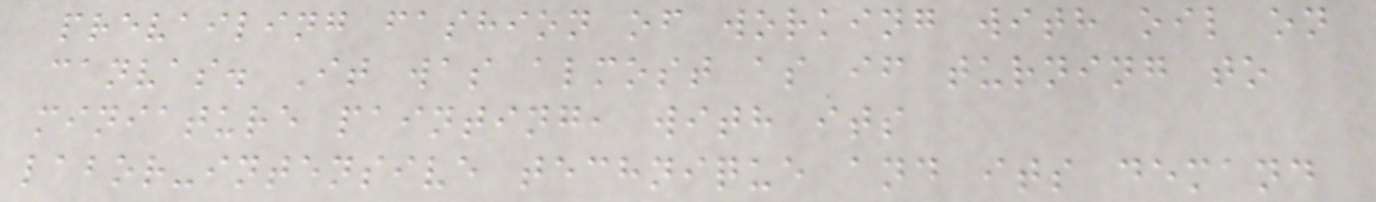prevailing fashion of working with oil on
canvas. It was almost as if turning to
miniature painting, with its
labor-intensive technique and its demand
